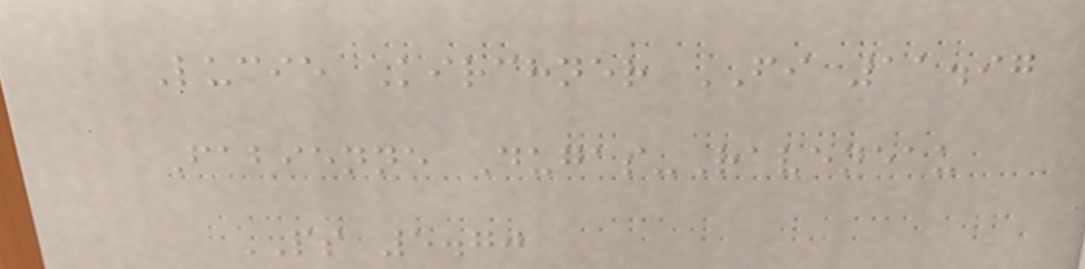Lucie Kirchner FI 11.97
Fabienne Dugas-Raveneau
PS 5.70
